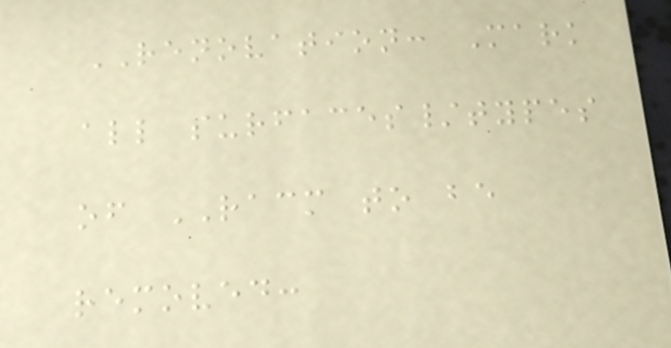RENOVATION: Mark
all surfaces/types
of RACM to be
removed:
